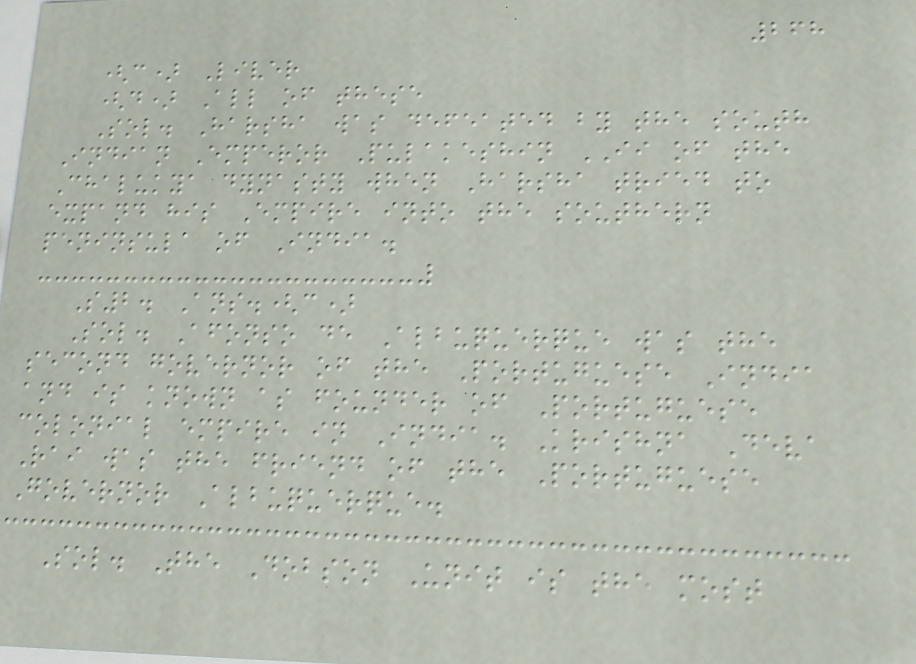268
(c) Liver
(d) All of these
Sol. Harsha was defeated by the south
Indian Emperor Pulakeshin II of the
Chalukya dynasty when Harsha tried to
expand his Empire into the southern
peninsula of India.
S2. Ans.(c)
Sol. Afonso de Albuquerque was the
second governor of the Portuguese India
and is known as founder of Portuguese
colonial empire in India. Krishna Deva
Rai was the friend of the Portuguese
Governor Albuquerque.
Sol. The Dobson Unit is the most
